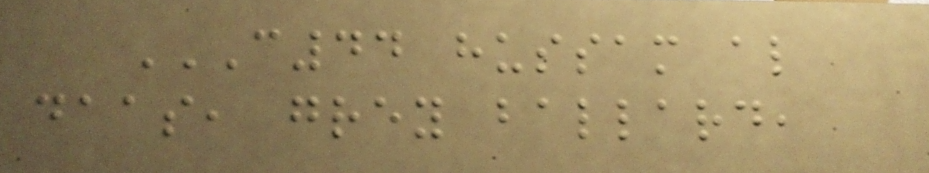C44 HUSSAM AL
DAAS, GREY BALLARD,
